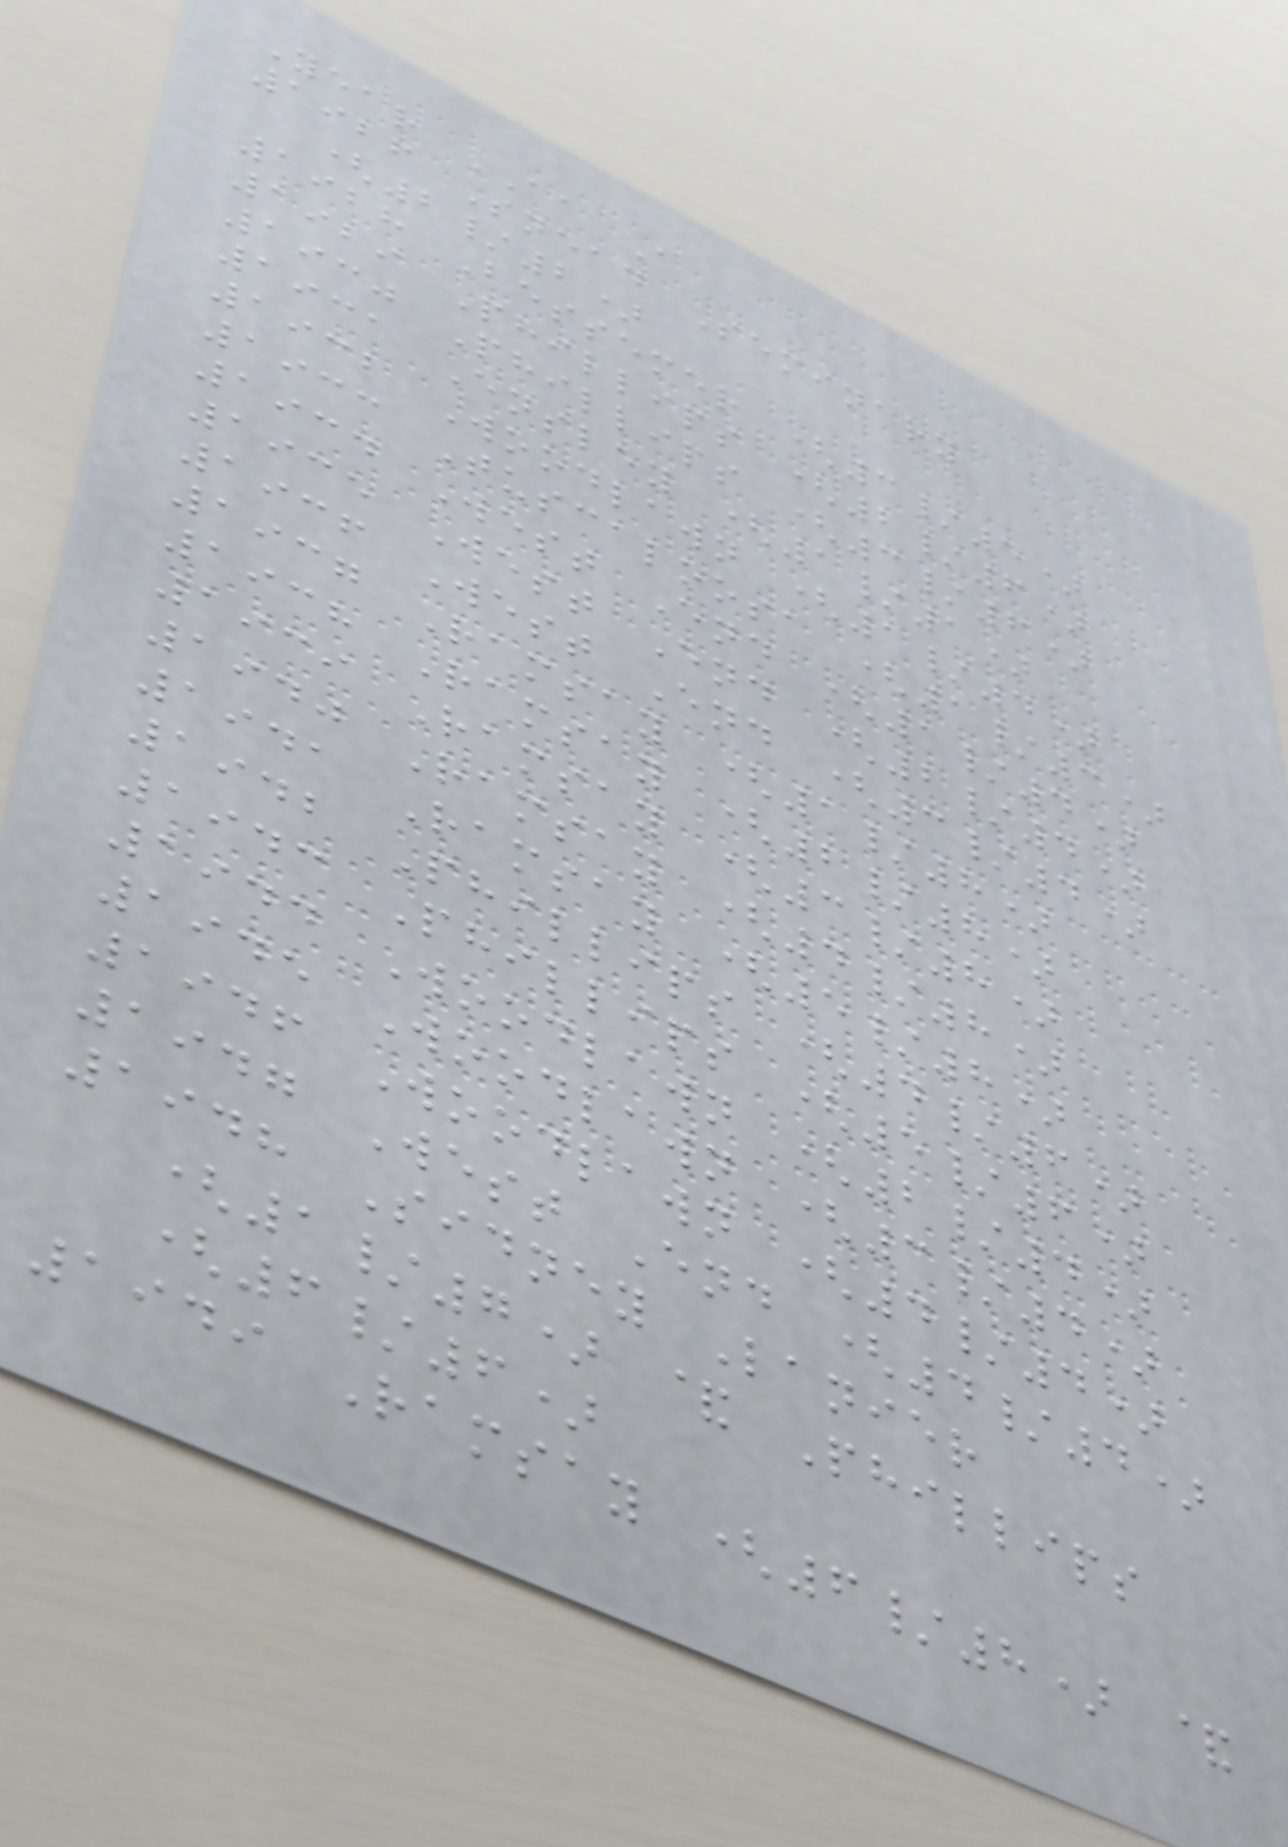Year AA A
1926 Snead Seminary
(2/2)
1928 Bessemer (3/5)
1929 Phillips (2/6)
1930 Phillips (3/6)
1931 Ensley (1/1)
1932 Woodlawn (1/4)
1933 Tuscaloosa (1/3)
1934 West End (1/4)
1935 West End (2/4)
1936 West End (3/4)
1937 Ramsay (1/8)
1938 Ramsay (2/8)
1939 Ramsay (3/8)
1940 Ramsay (4/8)
1941 Ramsay (5/8)
1942 Phillips (4/6)
1943 Phillips (5/6)
1944 Woodlawn (2/4)
1945 Woodlawn (3/4)
1946 Woodlawn (4/4)
1947 West End (4/4)
1948 Sidney Lanier
(1/7) & Phillips
(6/6)
1949 Ramsay (6/8) &
